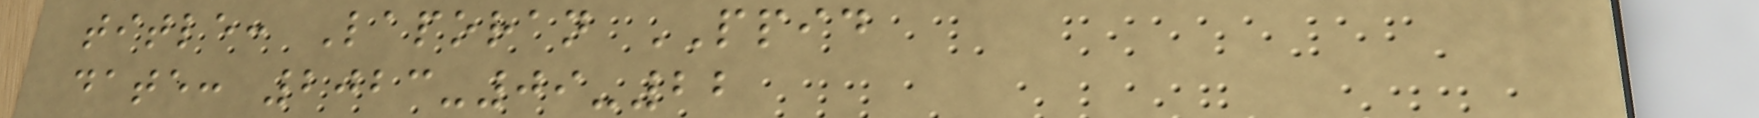title: Laporan PPID
date: 2023-09-22
